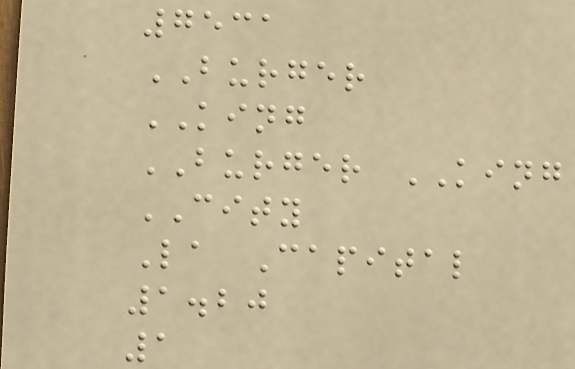7531
BURGER
KING
BURGER KING
CITY
La Capital
1.20
1
